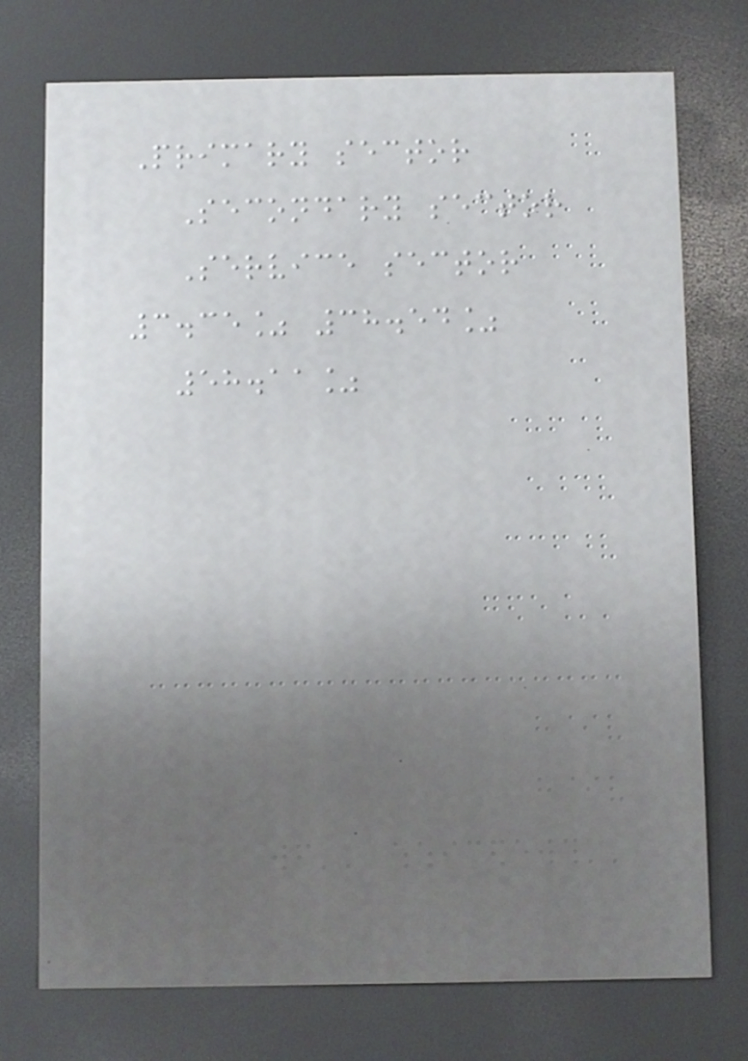Primary sector
Secondary sector
Service sector
3.35% 38.54%
58.11%
